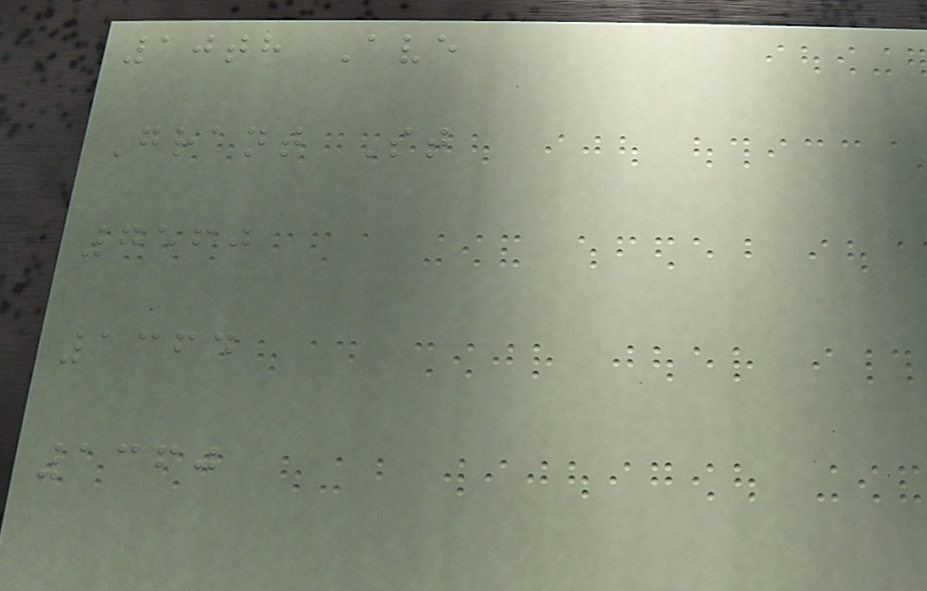10th Ave
Grant St
7560
1364
1360
